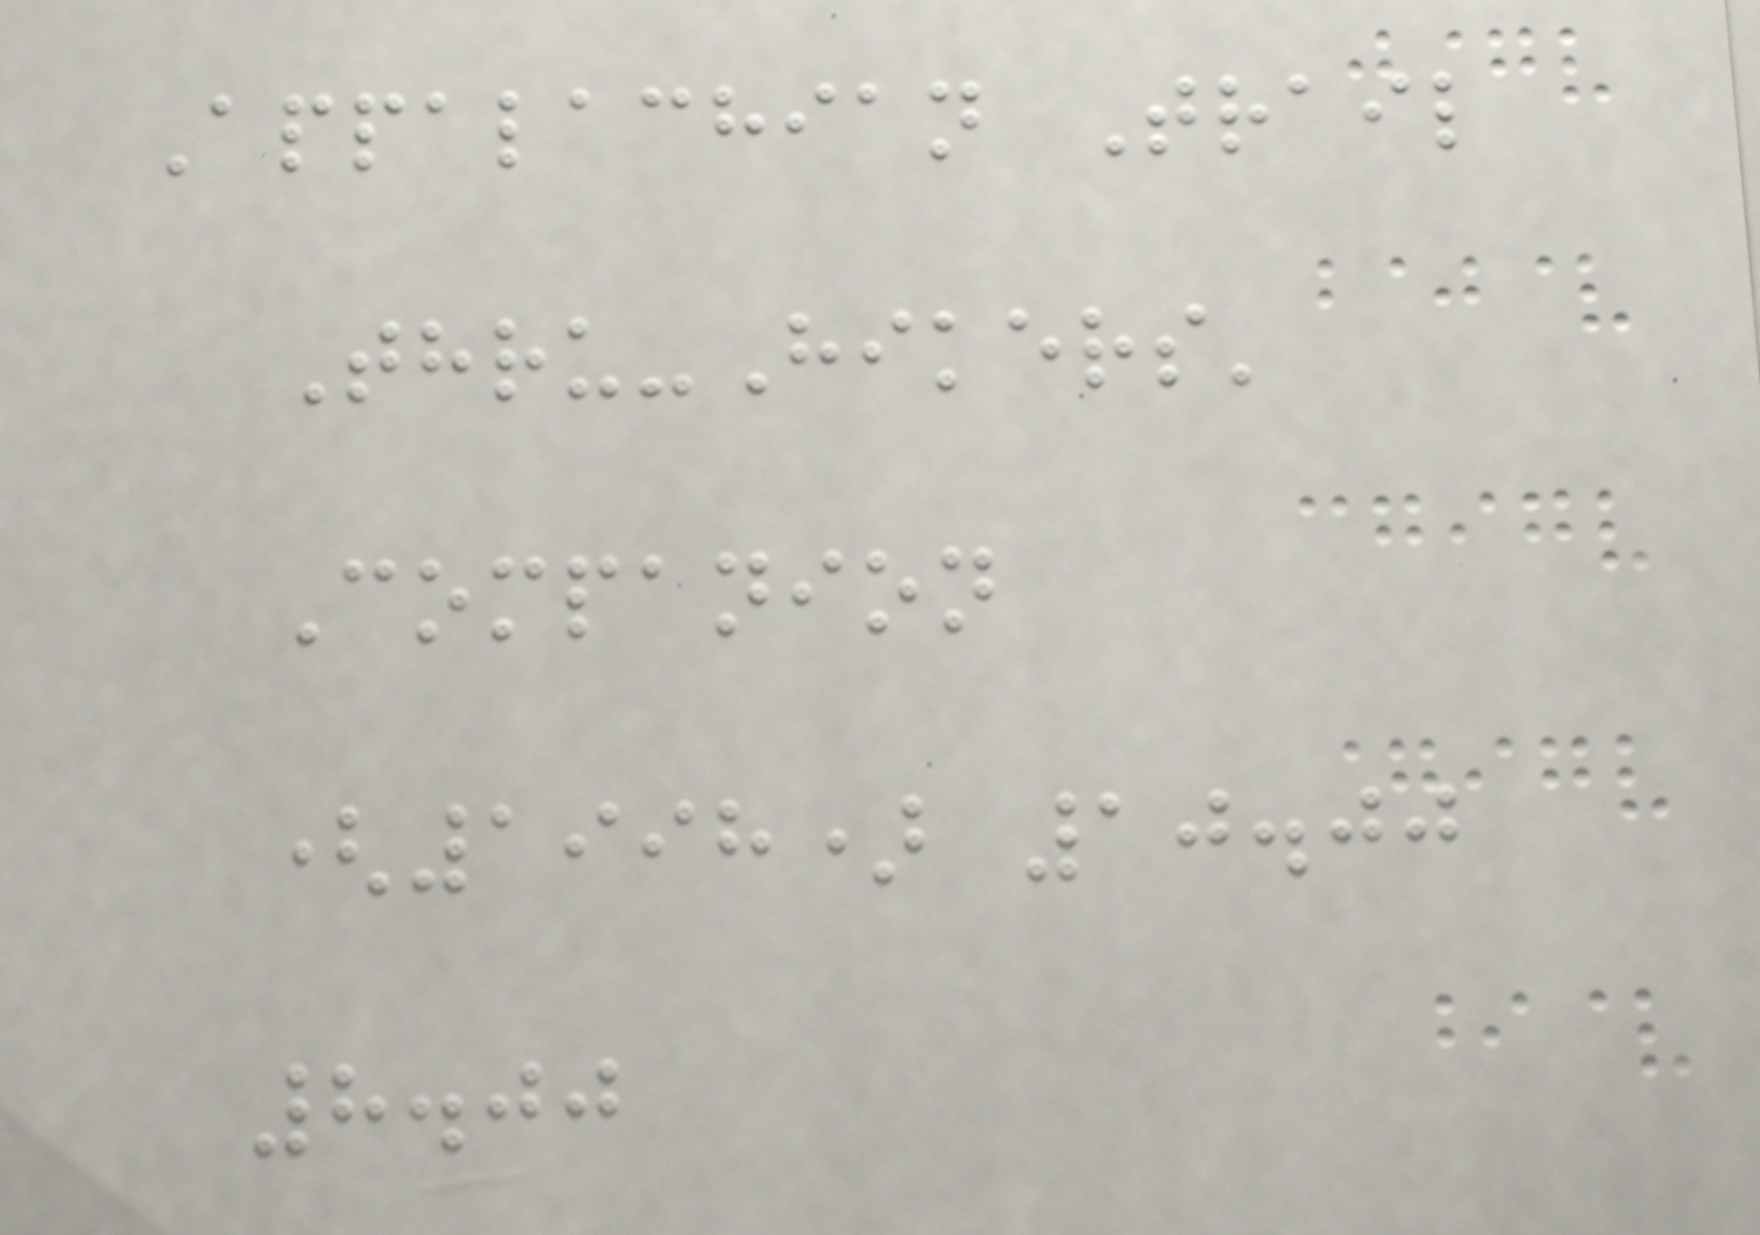Appalachian Trail
Thru-Hikers'
Companion
(1998) 10.00
8.00
